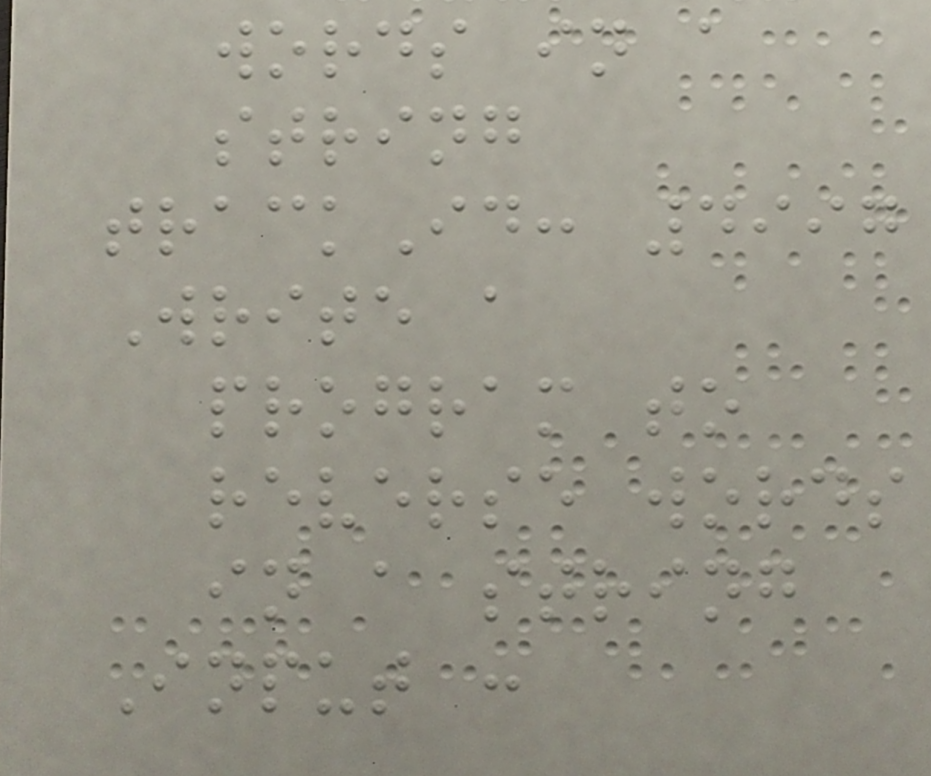words in a
string
trackId: 4997
Write a
program to
reverse words
in a string
Input :
